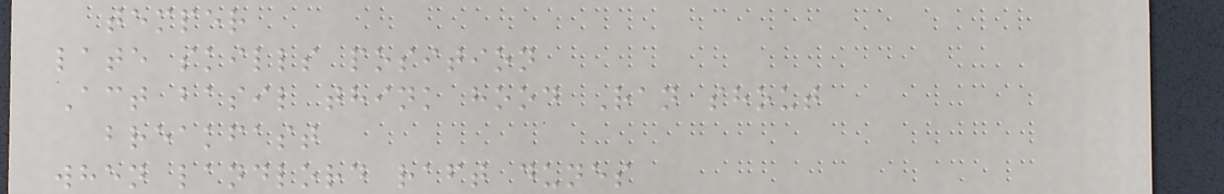temper
late skills position
Act basil think hood Ran shout
breakfast
when landlord raft dunes
